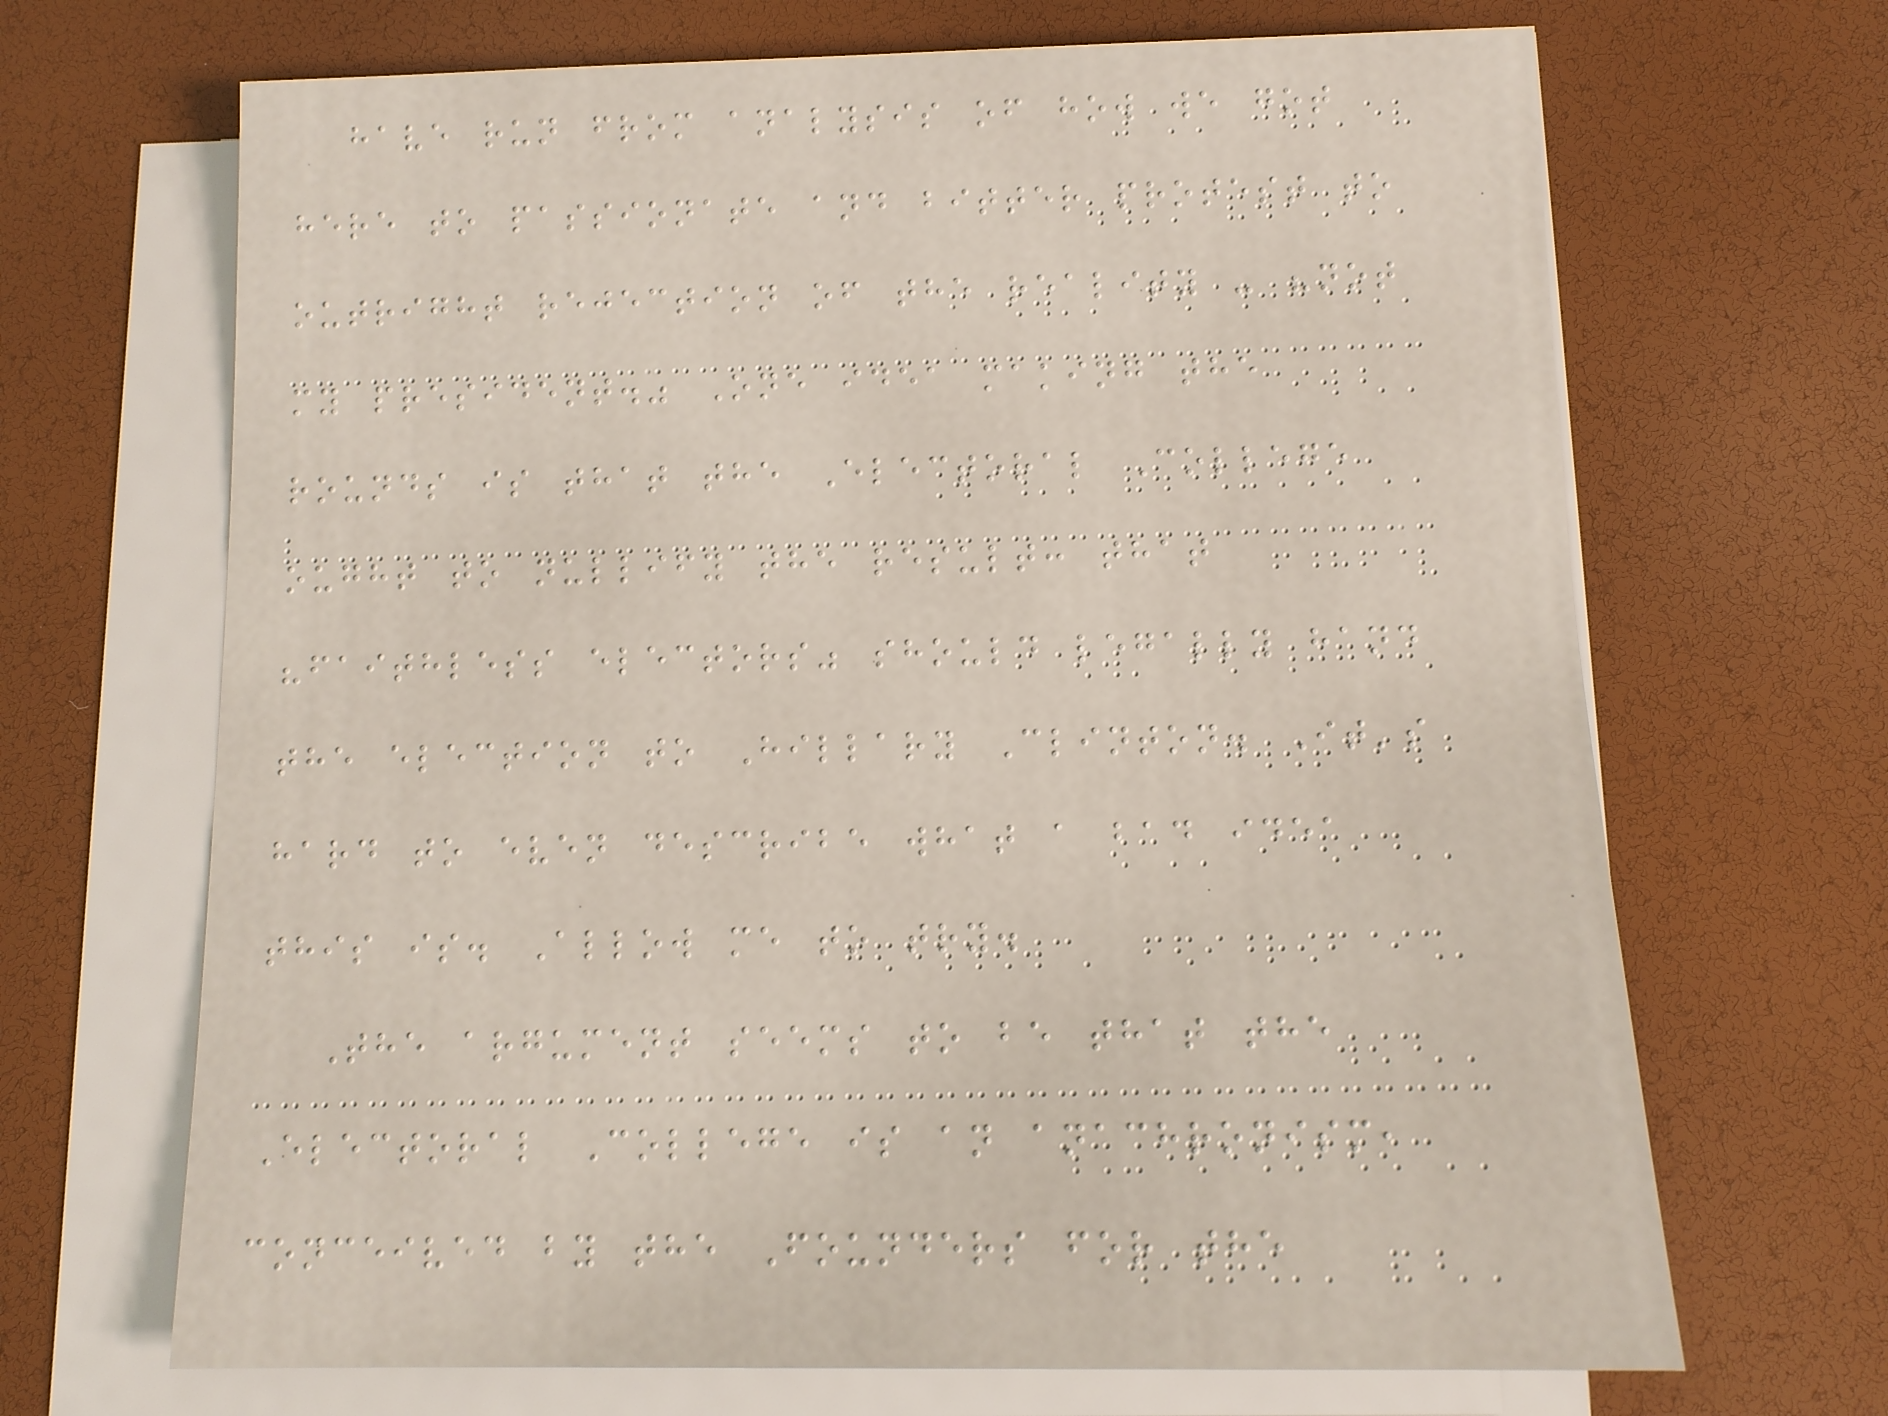have run from analysis of how we got
here to passionate and bitter protest to
outright rejection of the reality - "not
my president." One idea making the
rounds is that the Electoral College
ought to nullify the result: that
"faithless electors" should legally hand
the election to Hillary Clinton. It's
hard to even describe what a bad idea
this is. Allow me to try.
The argument seems to be that the
Electoral College is an anachronism,
conceived by the Founders for the
